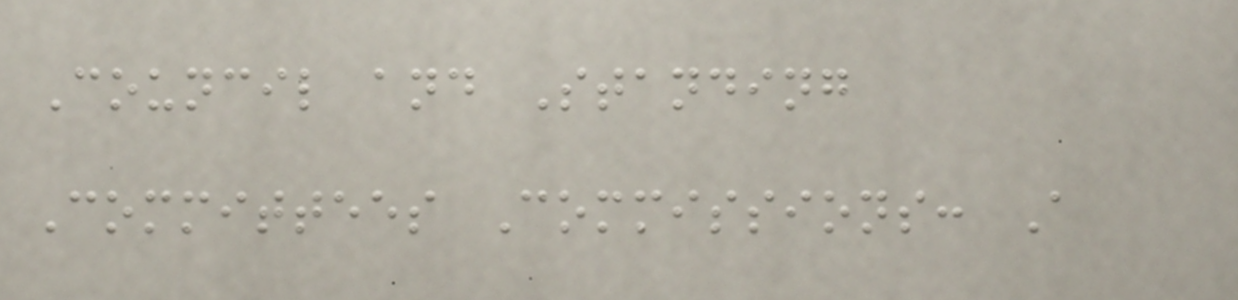Council and Standing
Committees Commissions: A
